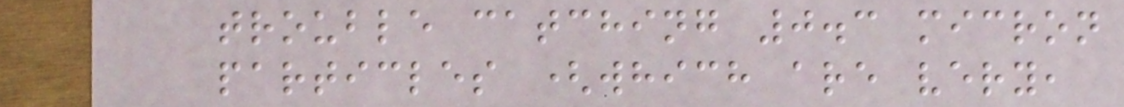trouble catching 0.3 micron
particles (which are very,
